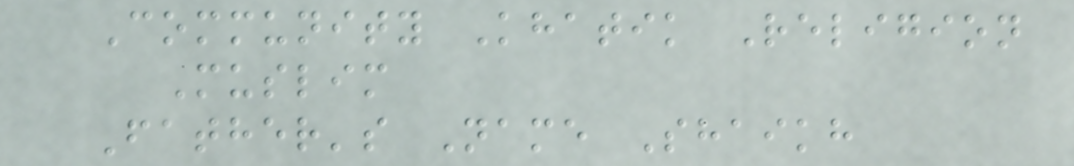Community Khatik Religion
Muslim
Father's Name Shaikh
